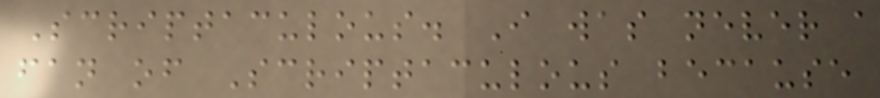Scriptaculous. I was never a
fan of Scriptaculous because
